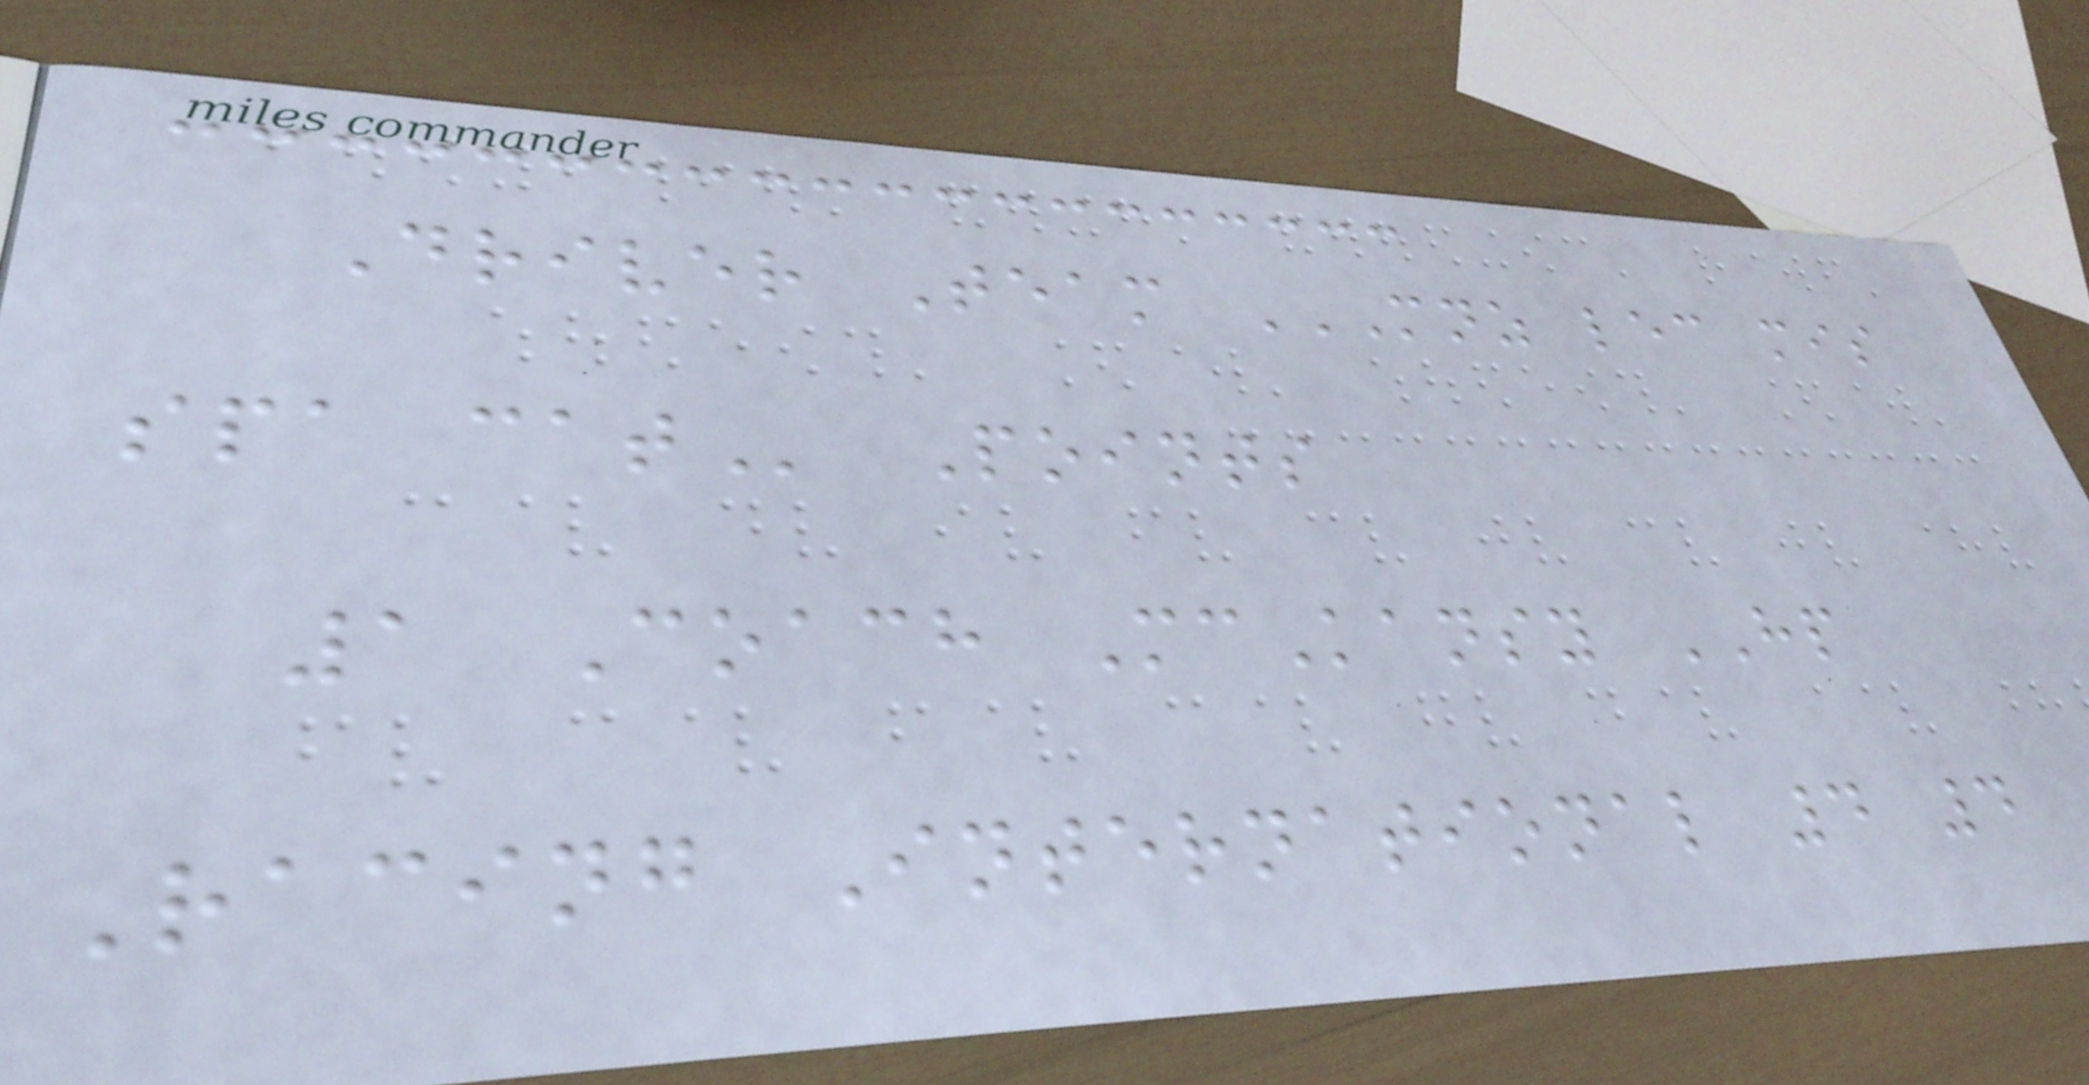Driver Team MNZ LEC MIS
SPA CAT Points
1 Coach McKansy HP
Racing International 4 4
